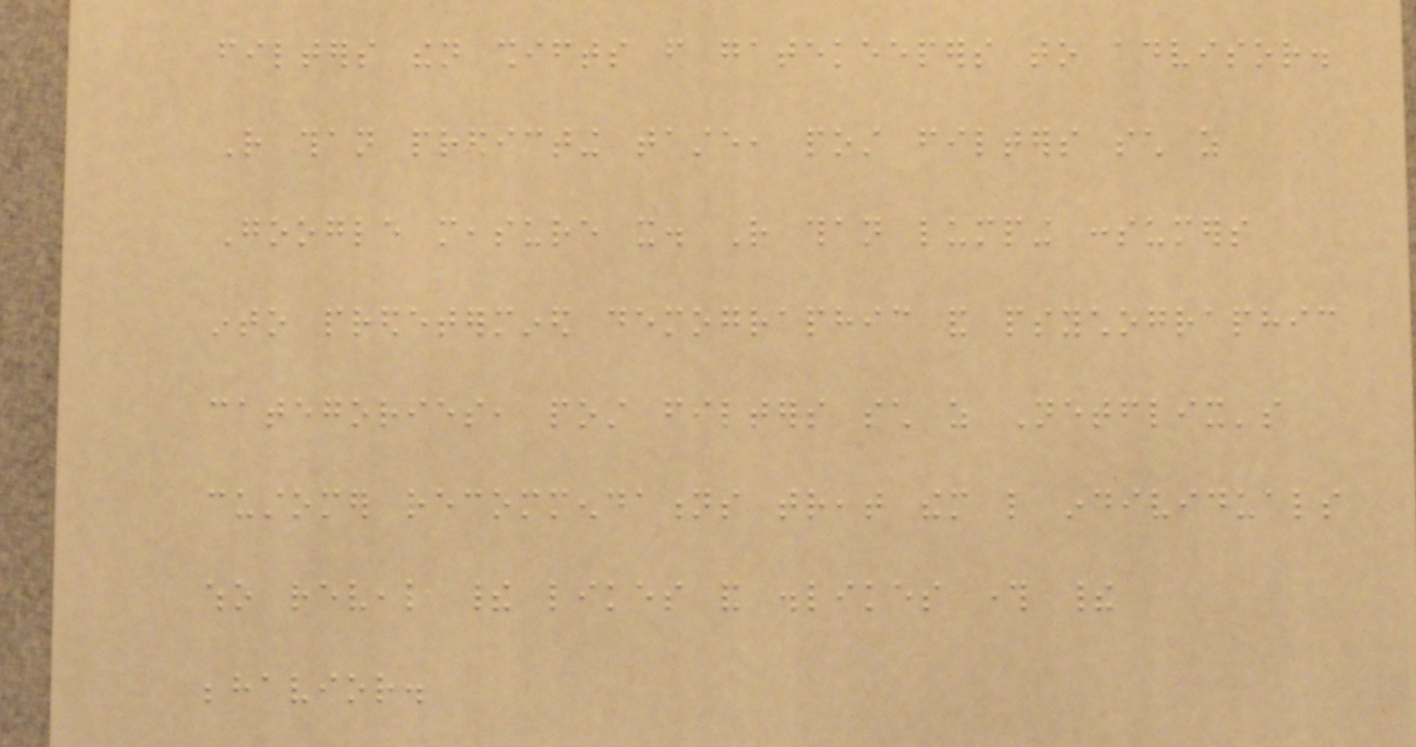filters then shifts from gatekeepers to advisor.
Rather than predicting taste, post filters such as
Google measure it. Rather than lumping consumers
into predetermined demographic and psychographic
categories, post filters such as Netflix's
customer recommendations treat them like individuals
who reveal their likes and dislikes through their
behavior.
